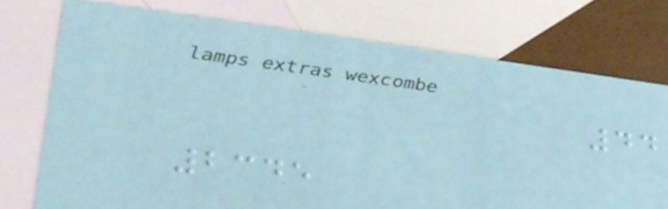44
2345
